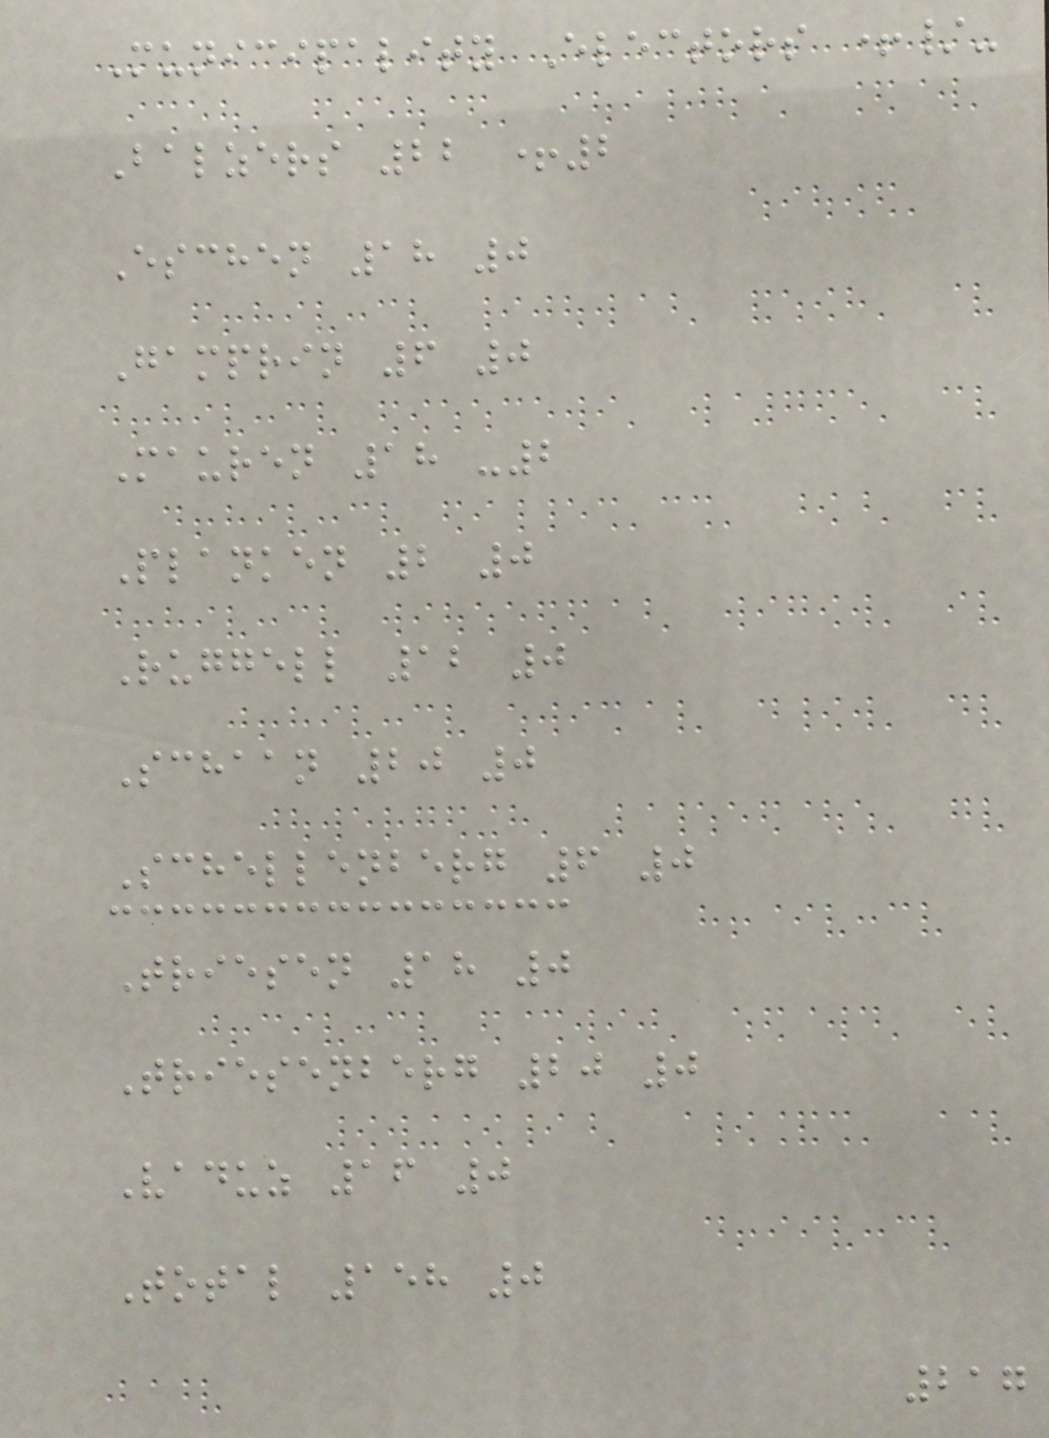Municipality Electors +/-
Balzers 22 +2
Eschen 18 0
Gamprin 6 0
Mauren 18 -2
Planken 2 0
Ruggell 12 0
Schaan 20 0
Schellenberg 6 0
Triesen 18 0
Triesenberg 20 0
Vaduz 16 0
Total 158 0
217
